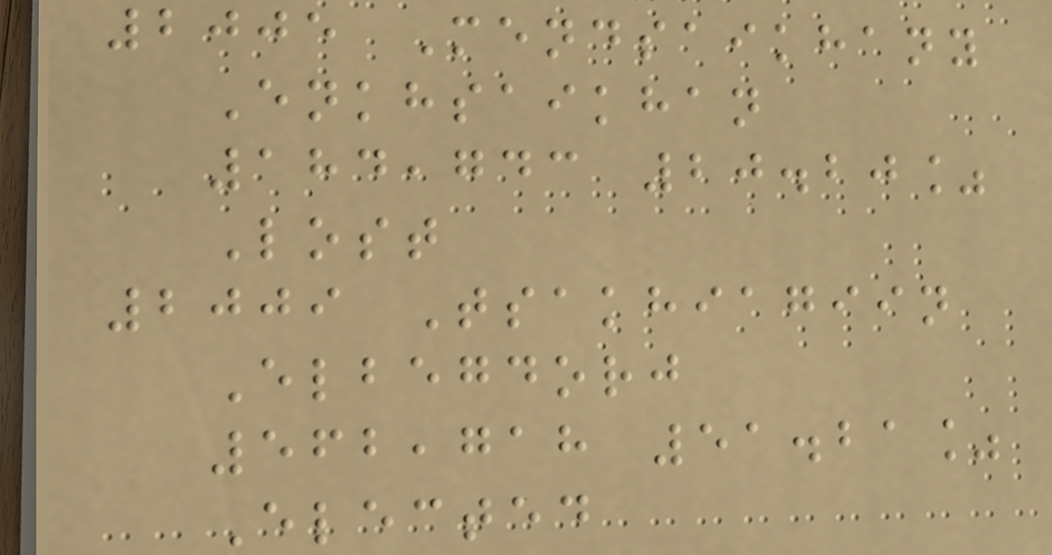2005 Mendsaikhany
Enkhsaikhan
184,743 20.20%
Lost
2009 Tsakhiagiin
Elbegdorj
562,718 51.21%
Elected
